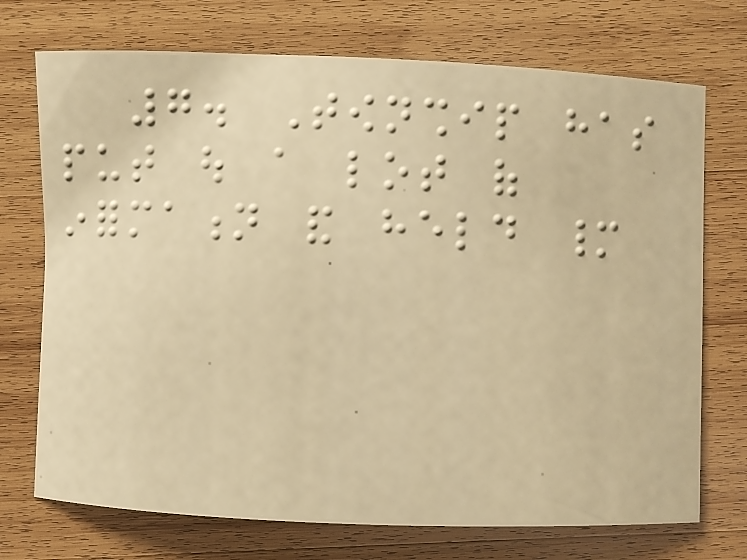7. Township has
put out a lot of
information and held many
